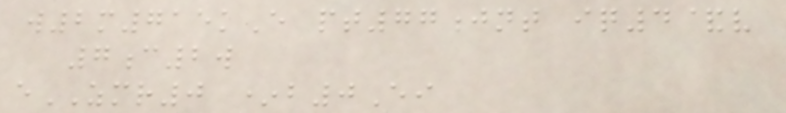w2m715kE pt77jnt iq4&v
7c2w
eZMR0 *b0Ei
